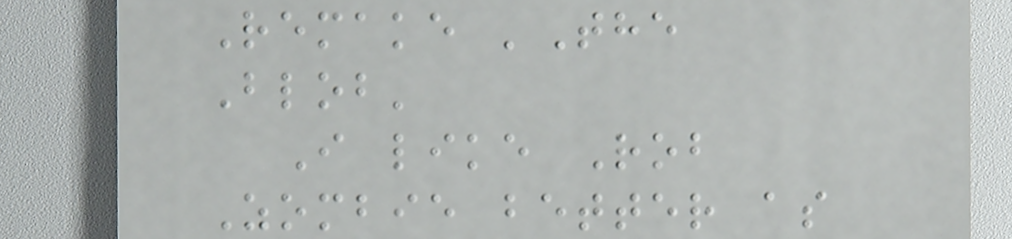Remake 'The
Blob'
I like Rob
Zombie better as
